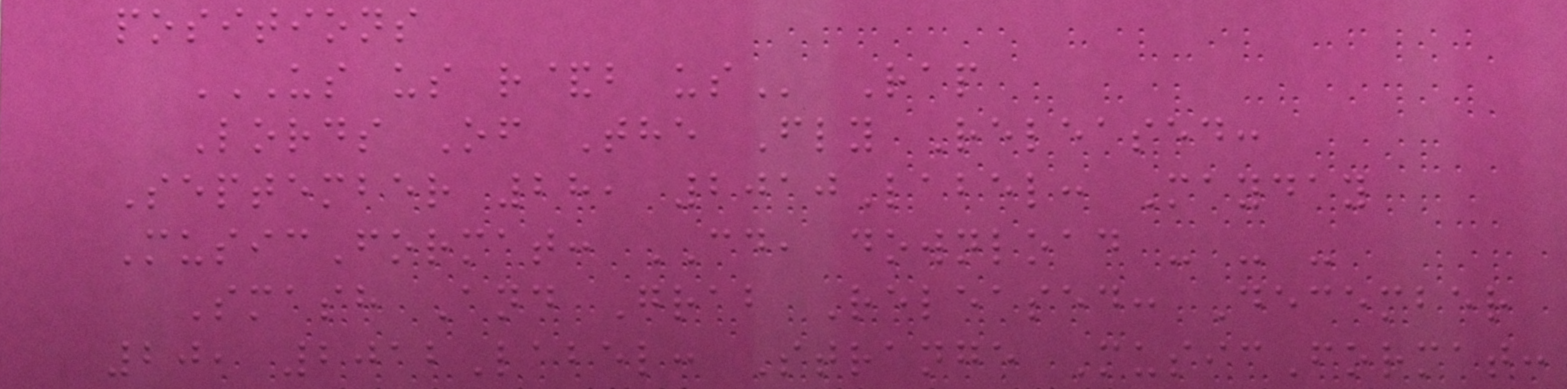positions
US US R&B US Rap
Lords Of The Fly Released:
September 28, 2010Label: Mayday
MusicFormat: CD, download - - -
Smash And Grab Released: December
20, 2012Label: Strange MusicFormat:
